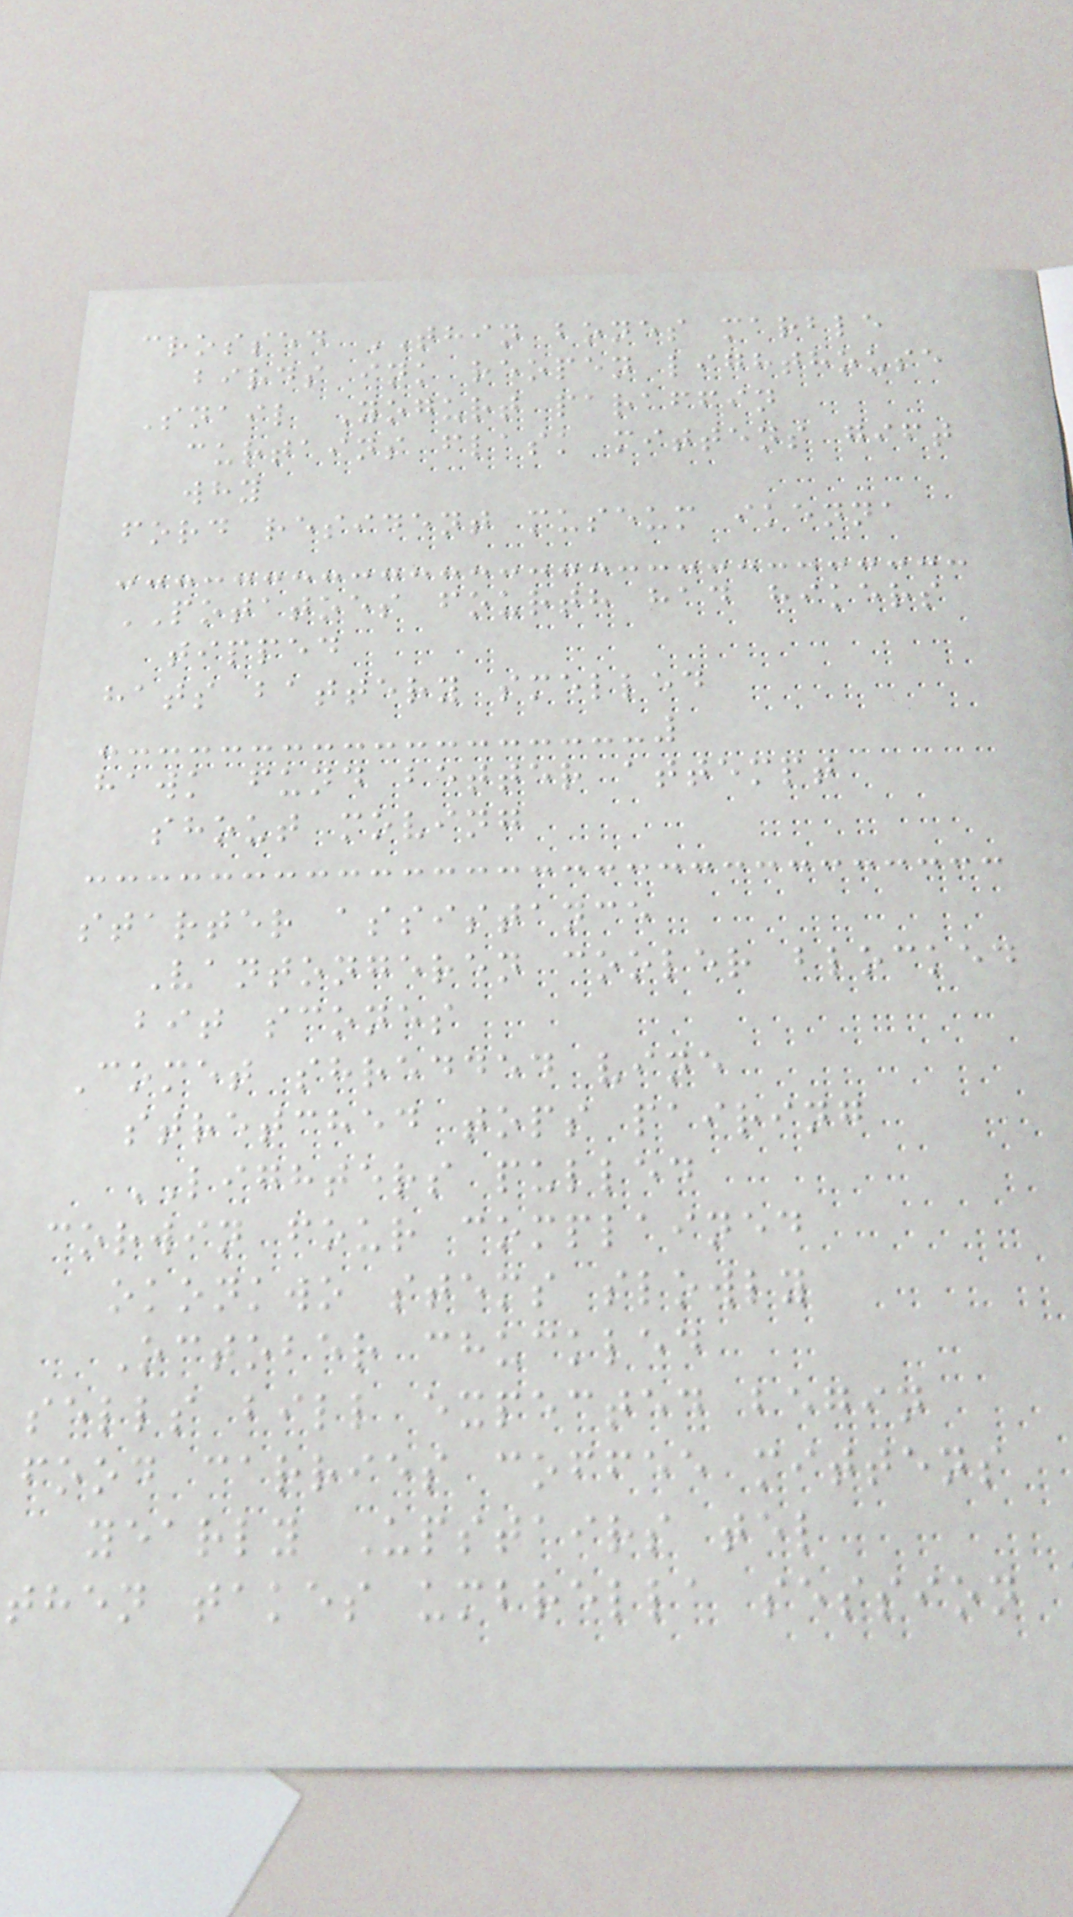crossed THIN bones marble
birds ink reopen lighthouse
Snail Yogurt paraffin
curtains flask mittens gift
why
ford resident museum ikenna
POTATOES fourth had hikers
tipped
hats battery smelled
hawk fund better attempt
shout moving
starter assistance
Vantongeren cooler blocked
bit scones
Comet shredded vine
stretched tops pairing
LIGHTERS pulled
corwin four complained
okonkwo stems slowly
October chuckled
sells bill expected begin
food carries coffee mittens
yearly Upstairs tel
then takes umbrella session
